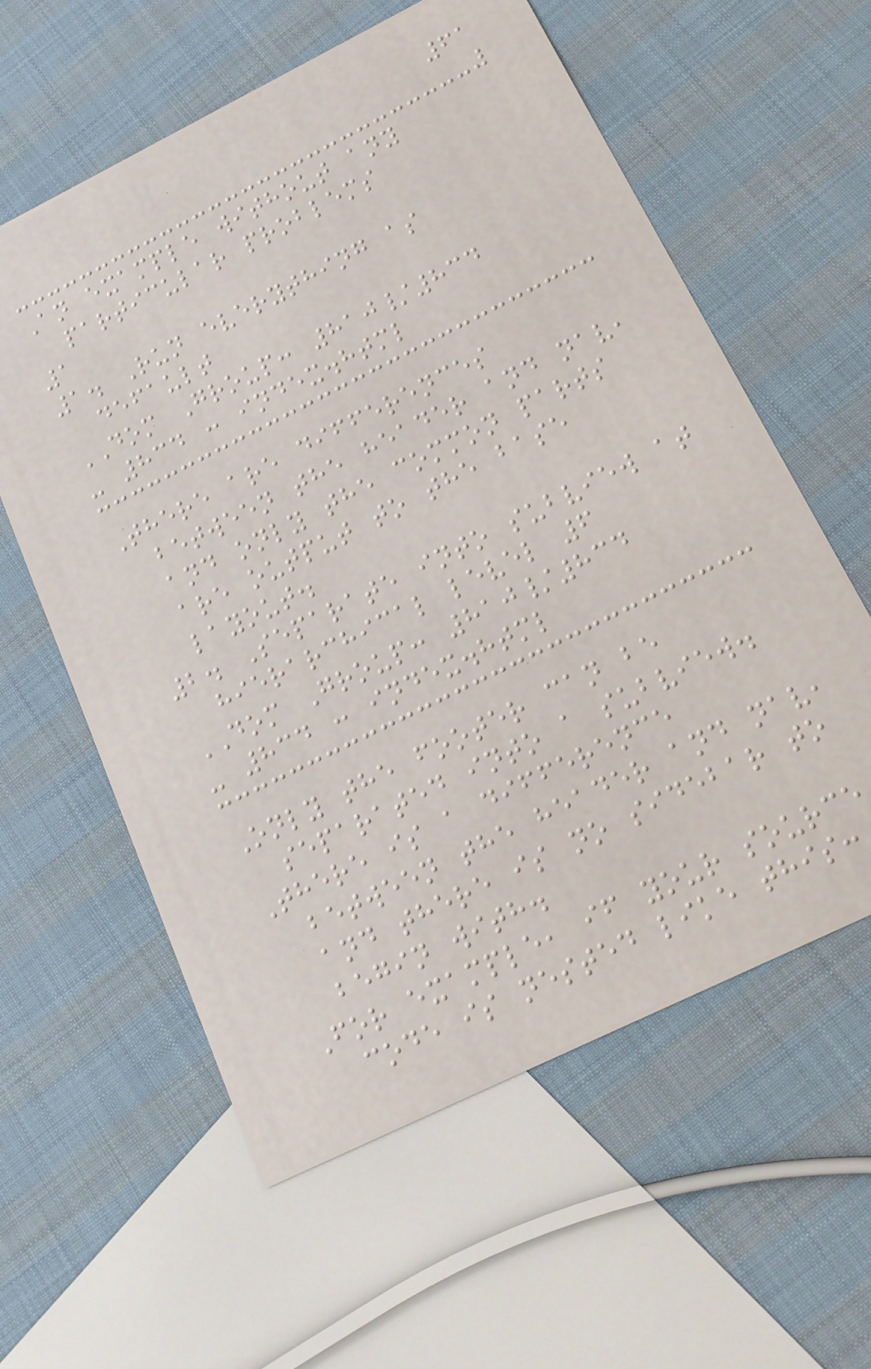61
An example without any
particular problems
1
1. Run everything as
default
DOM Group: 810/834
- 834 : index.html
There are differences
between the header and nav,
and only the common parts
are output to the base
layout.
2. Separate into subview at
hierarchical level 6
DOM Group: 810/834
- 834 : index.html
Only the footer can be
separated into a subview.
There is a difference
between the header and nav,
and there is no sidebar to
begin with.
For example, if your source
code is nested like this:
